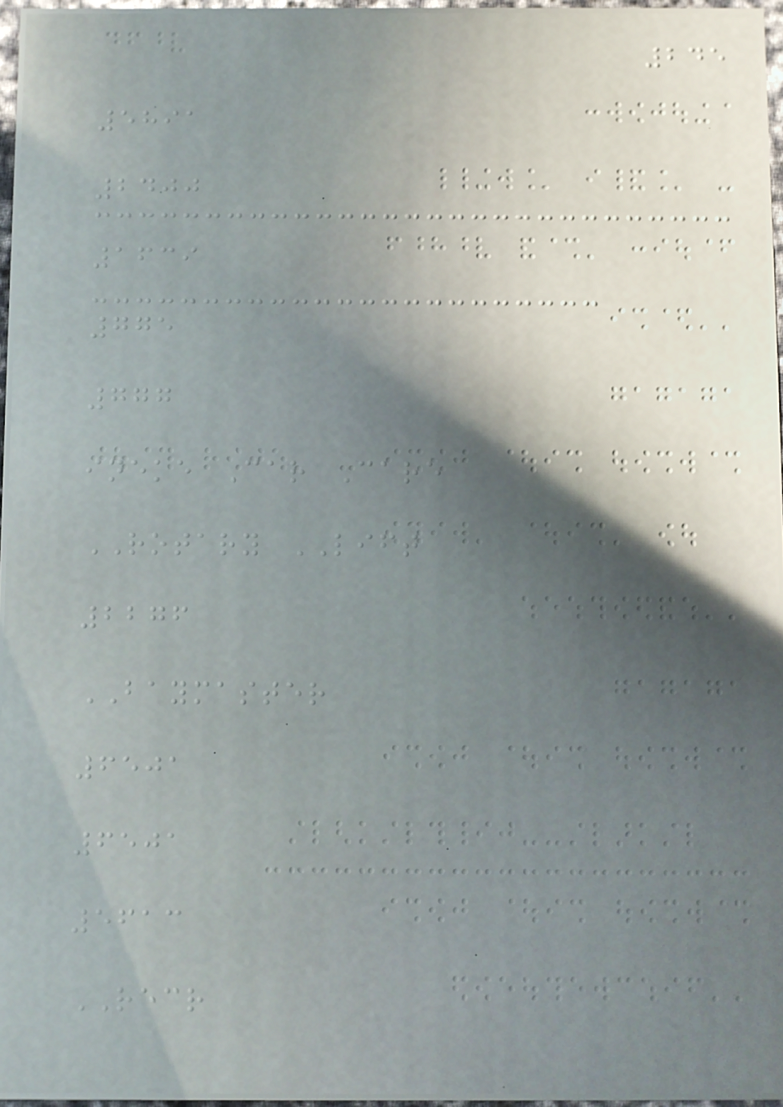245
5891
2400
1639
775
777
ineke Car Care
ROTARY LIFT
2276
BAYMASTER
6501
6501
5613
RECR
